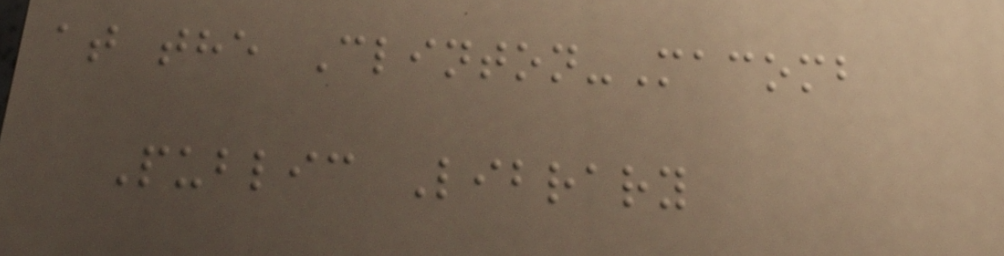at the Clinton-Macomb
Public Library
